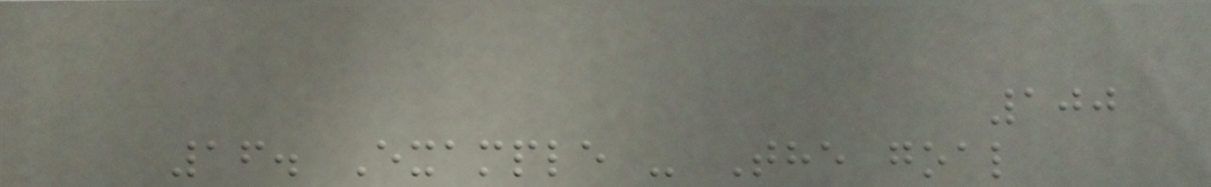100
16. Example - The goal
